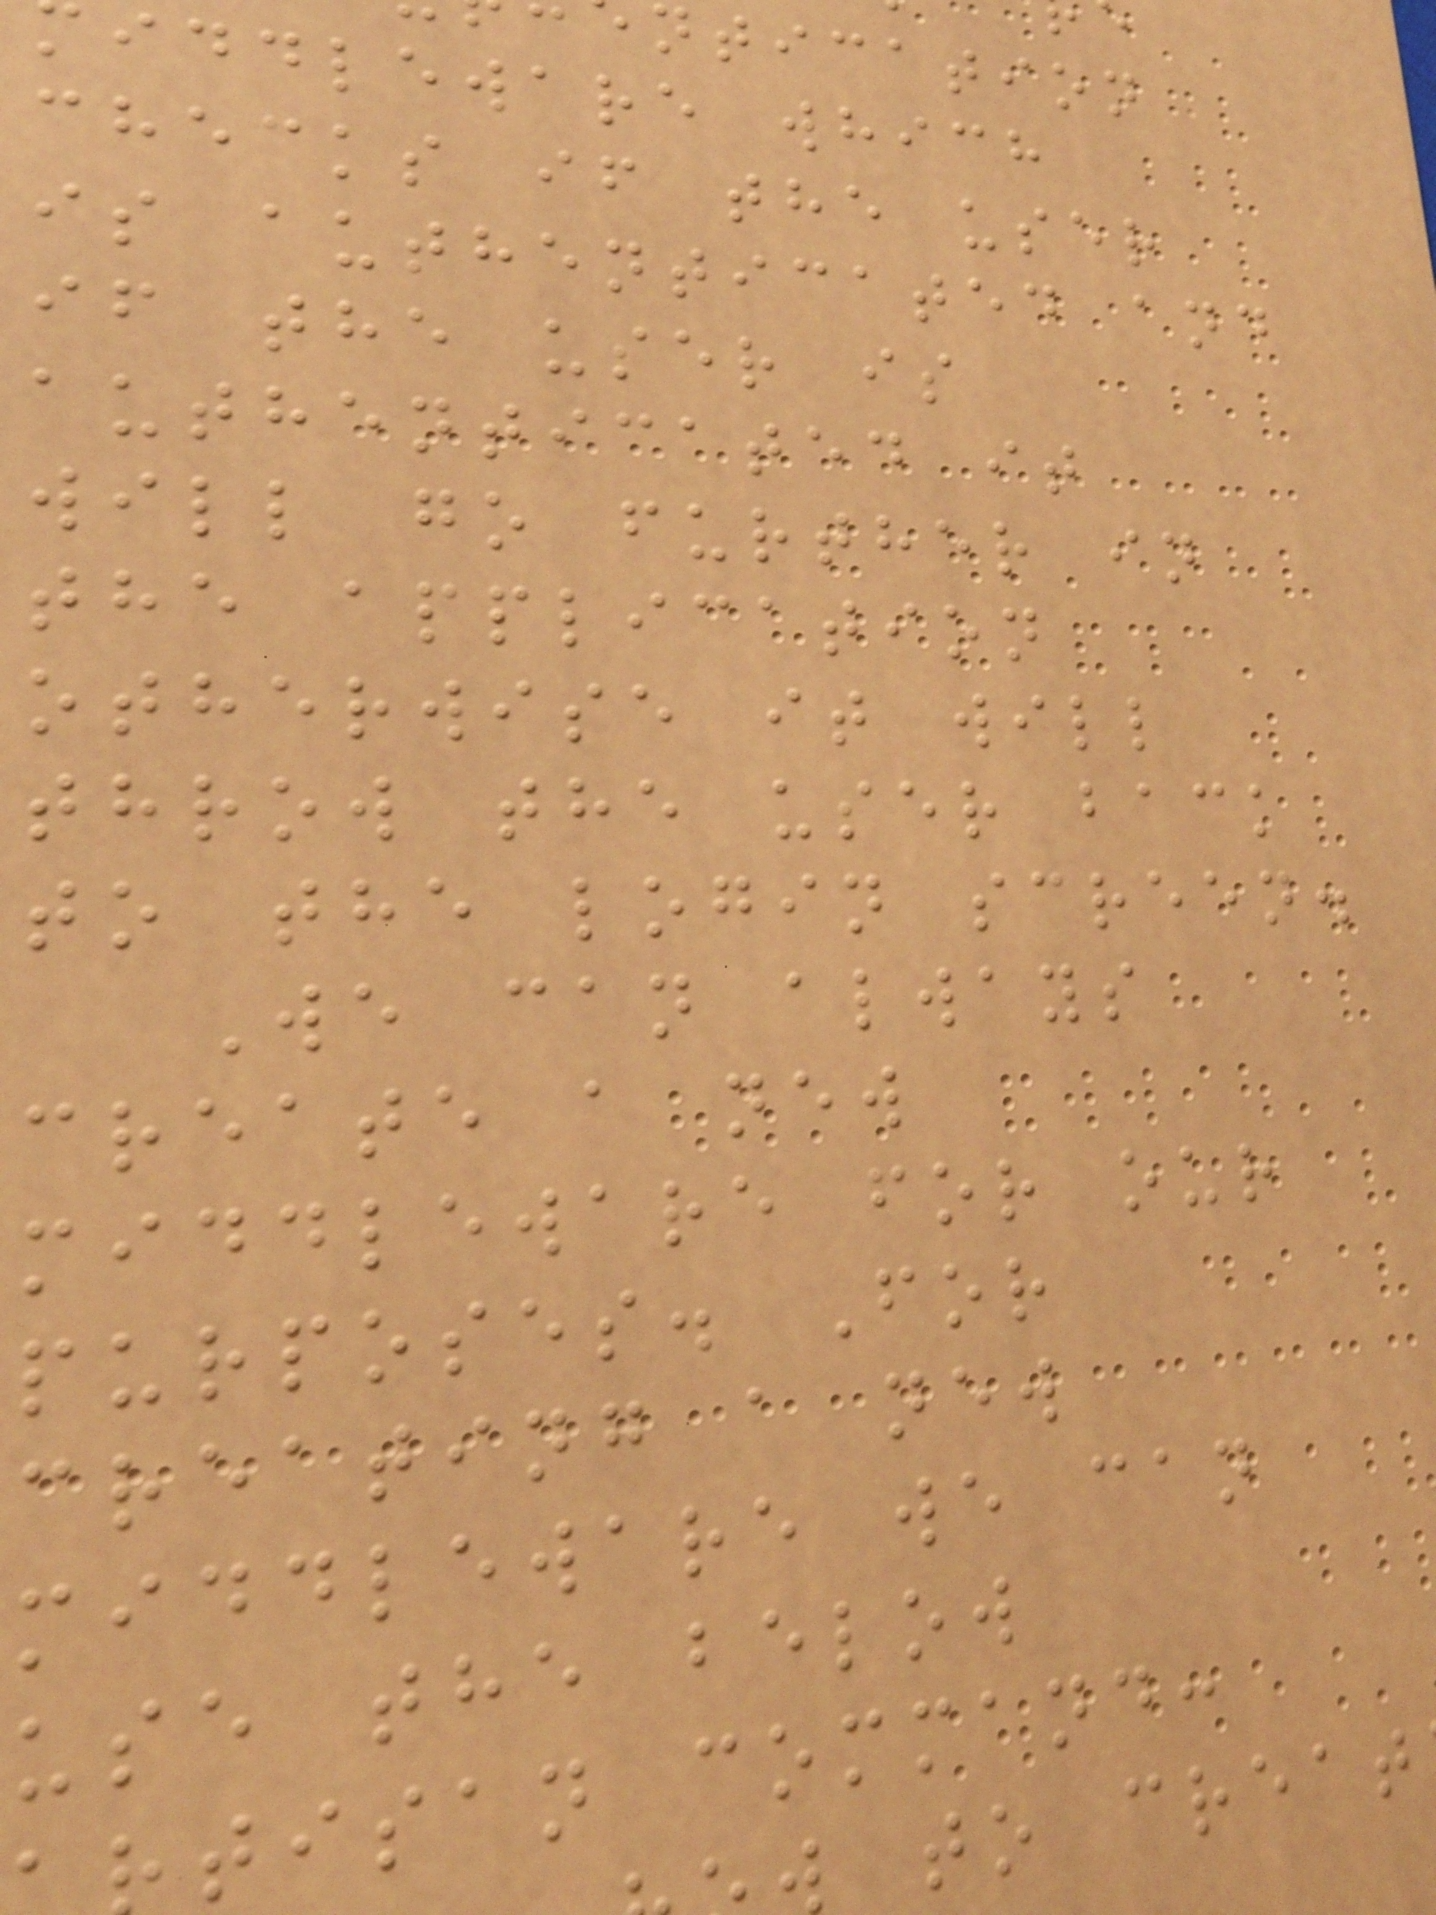ntication
iddleware which
checks if the user
is authenticated and
if the user is
authenticated it
will go further in
the application
otherwise it will
throw the user back
to the login screen.
We can always
create a new
middleware for our
purposes. For
creating a new
middleware we can
use the below
tisan command:
to creat
